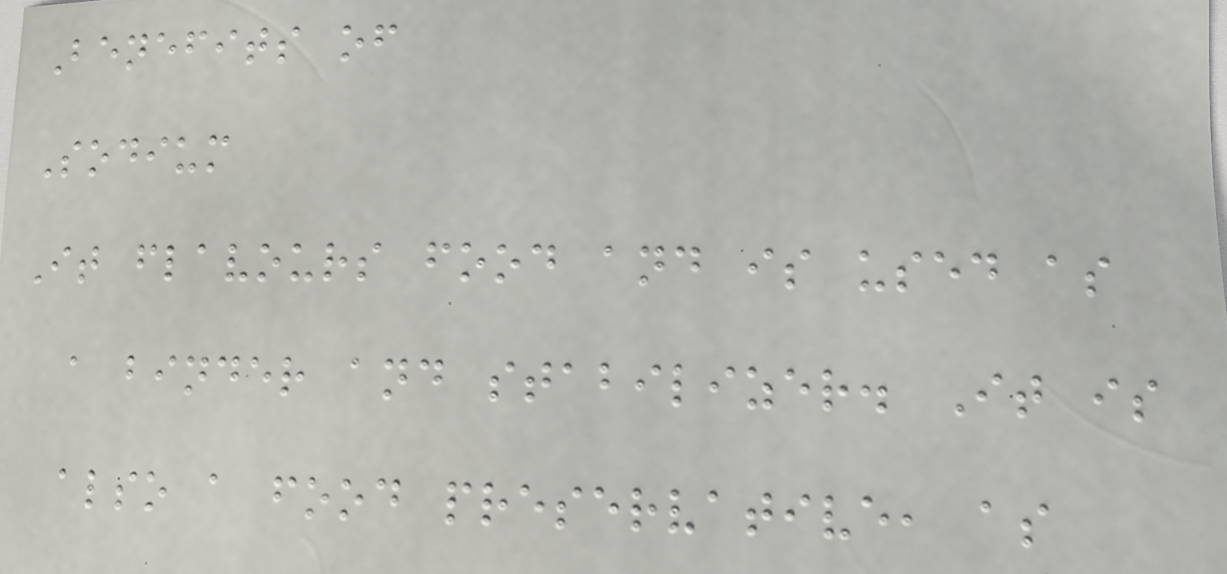Benefits of
Sodium
It flavours food and is used as
a binder and stabilizer. It is
also a food preservative, as
